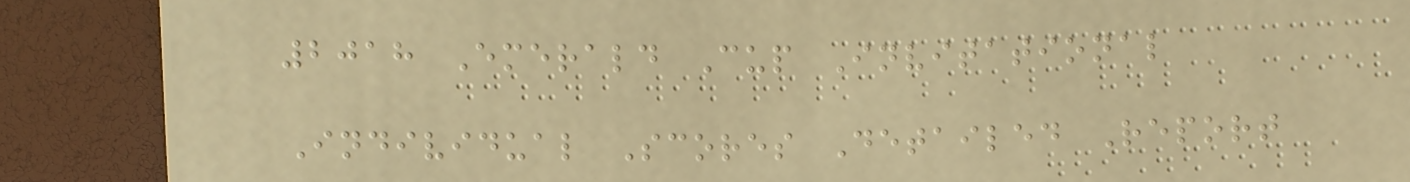2018 Emerald Cup Invitational
Individual Scores Detailed Report
